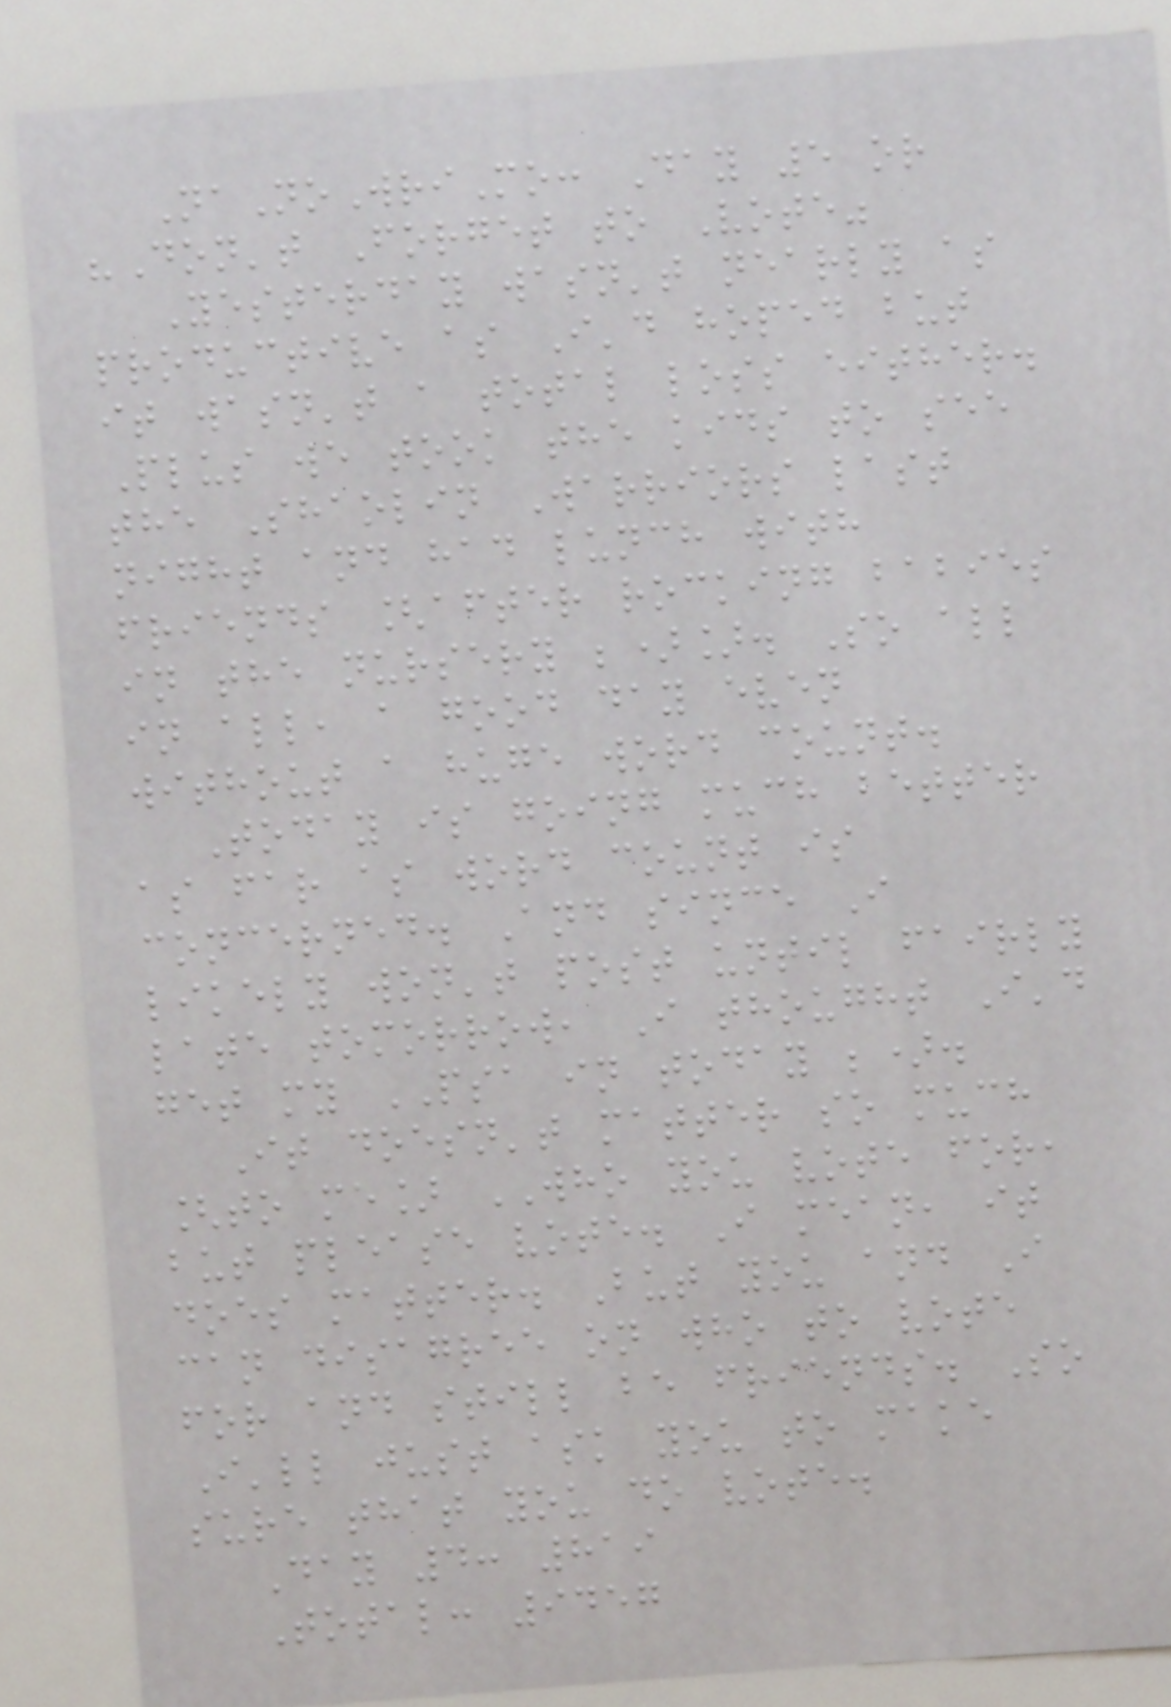NaNoWriMo: Day 5 or
"Don't Forget to Vote"
Yesterday wasn't nearly as
productive as I'd hoped but
it wasn't a total loss either.
Plus we took the kids to see
the Shaolin Warriors last
night and had lunch with
friends [after rocking babies
in the nursery ;)]. So all
in all, a good day even
without a huge word count.
Today is going much better
as far as word count is
concerned. And since I
likely won't post until fairly
late tomorrow, I thought I'd
get my PSA in today ;).
It doesn't matter so much
[to me] WHO you vote for,
but please vote. I mean, it
does matter. But you and I
can disagree on who to vote
for and still be friends. So
I'll just ask you to make
sure that you do vote.
Day 4: 819
Total: 9457
